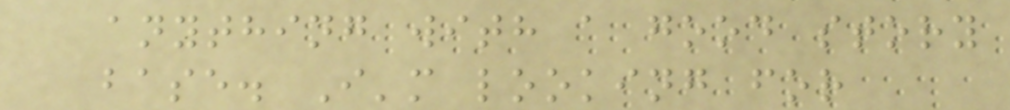anything with a good story
base. I'm looking for
